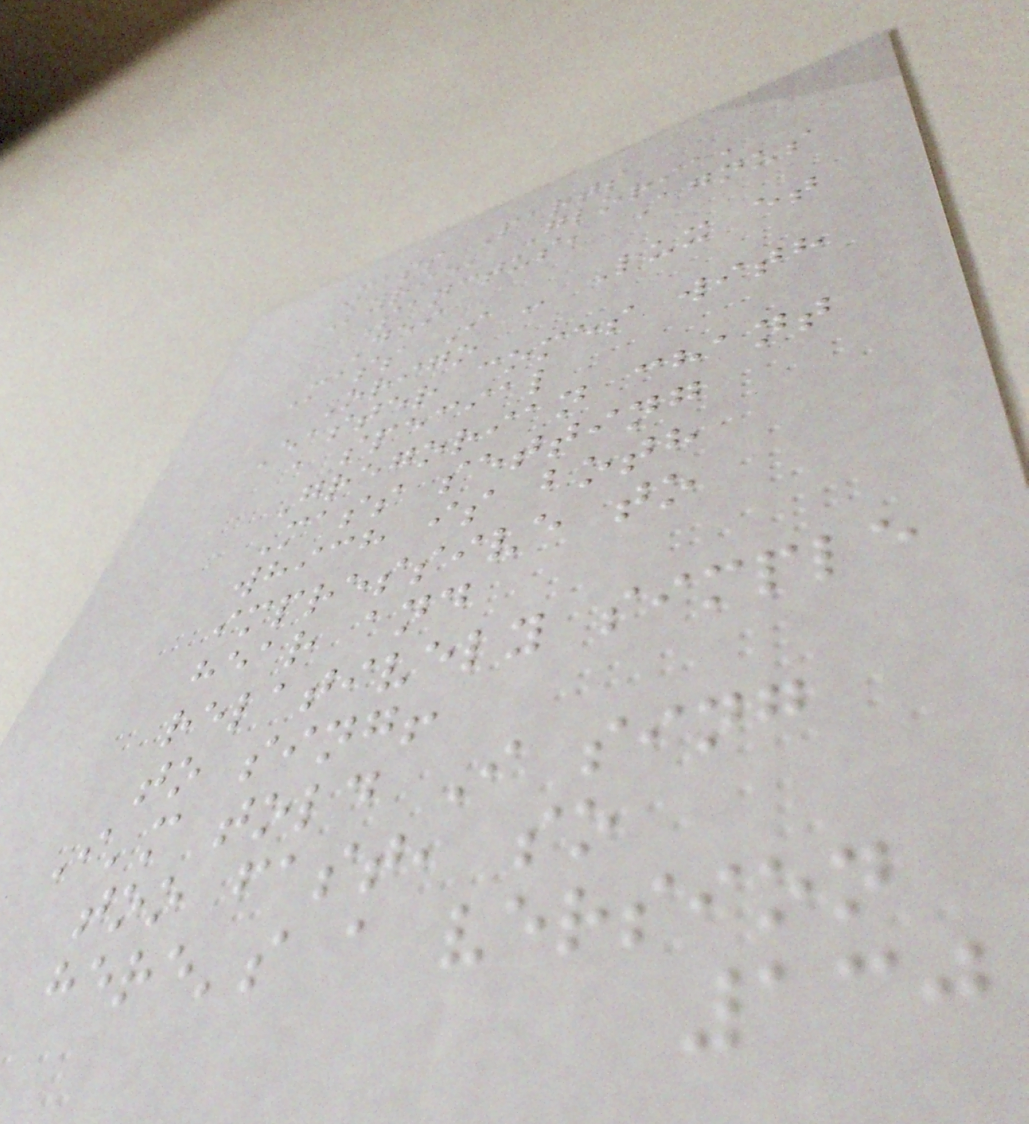Mass Parts
Kyrie, Gloria,
Sanctus, Agnus
Dei
Mass I - Lux et
Origo
Easter comes with
a special
Gregorian chant
Mass setting
which is both
impressive to
hear and
relatively simple
to sing!
I'm told I sing
too fast, so
here's a version
130
